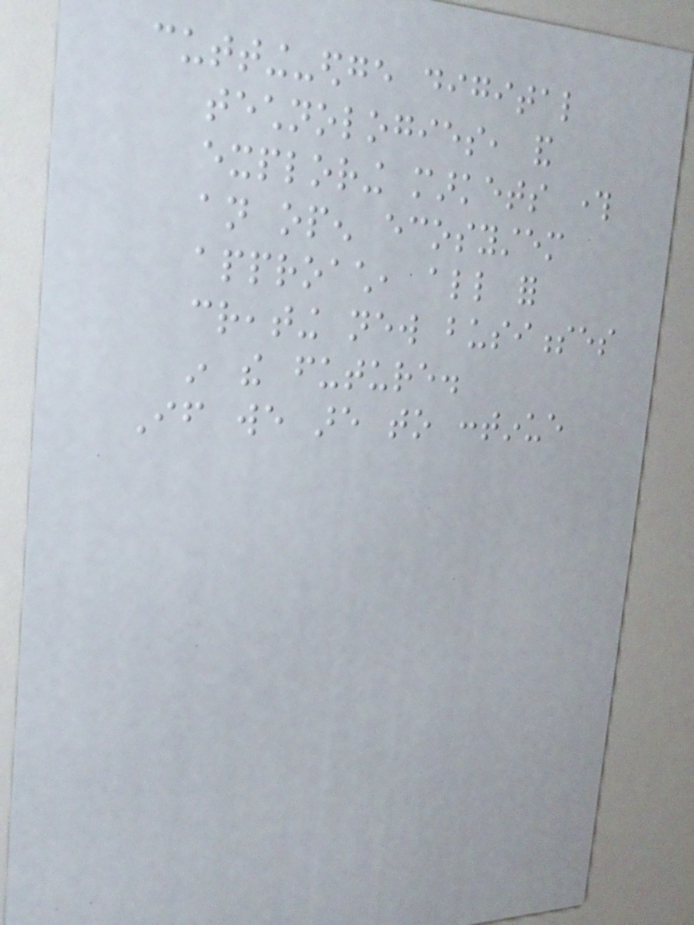cutting-edge digital
technologies, and
exploring markets through
an open ecosystem
approach, all for
creating new businesses
in the future.
If we are to continue
